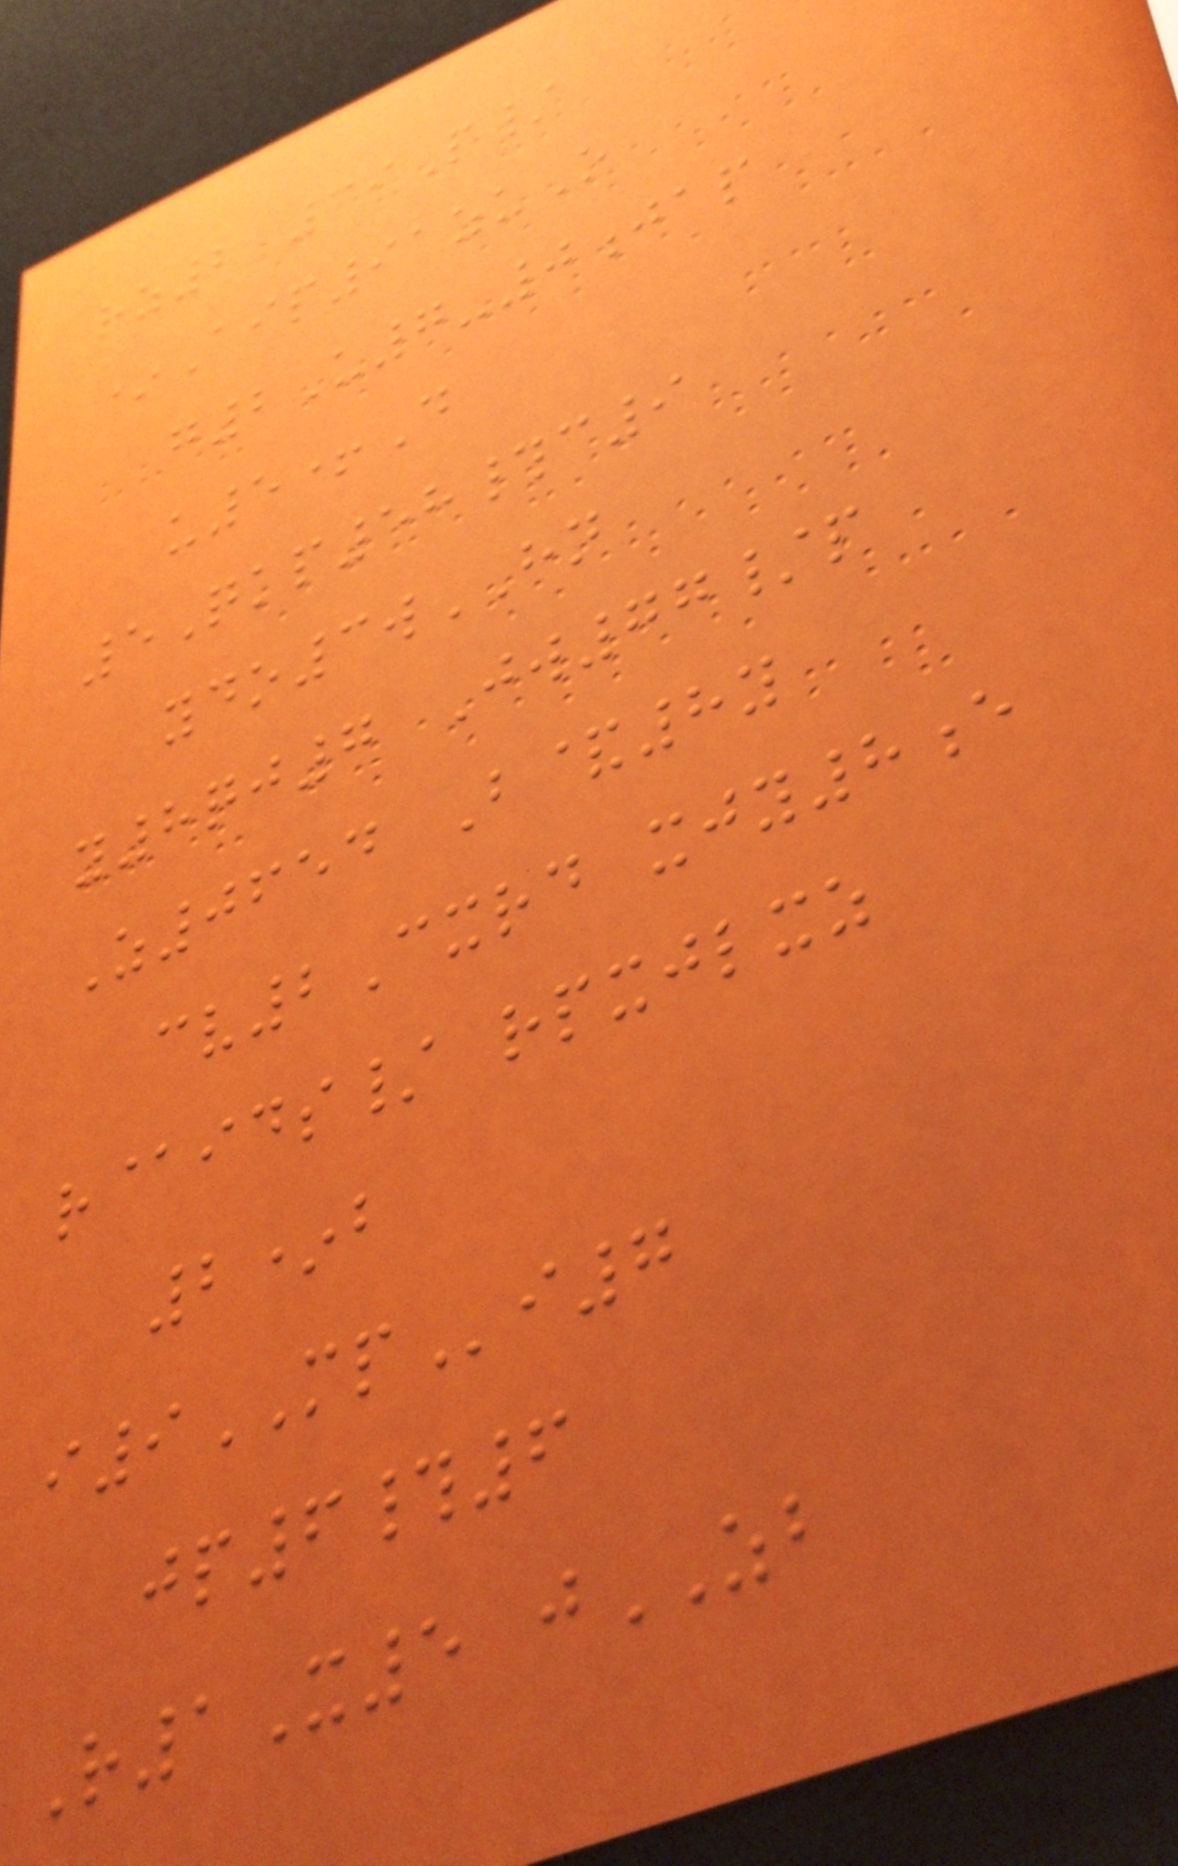rz2 39P/
*Aip91zuO
g2U7-0jap
u5+D
5Qkp58#c9
ydo3wHN
y8qj7 Jw77/p
Z0654 B&8y
cv2Cxrd xjy8e
r@ids/ rpxjlxz
2*b
i9MPi7
jp6#6
R1X5 jZB
